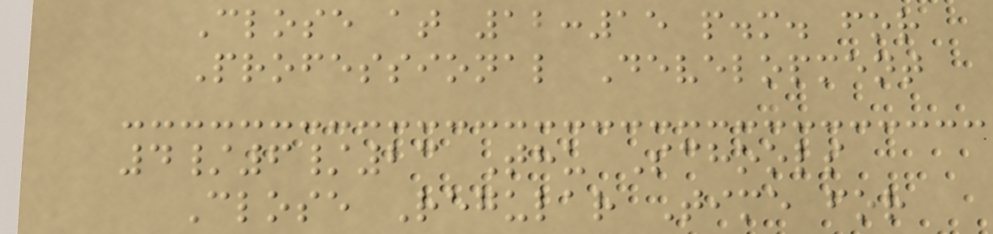Close at 12:15 p.m. for
Professional Development
4/6/23 Thu Schools
Close Regular Time for
